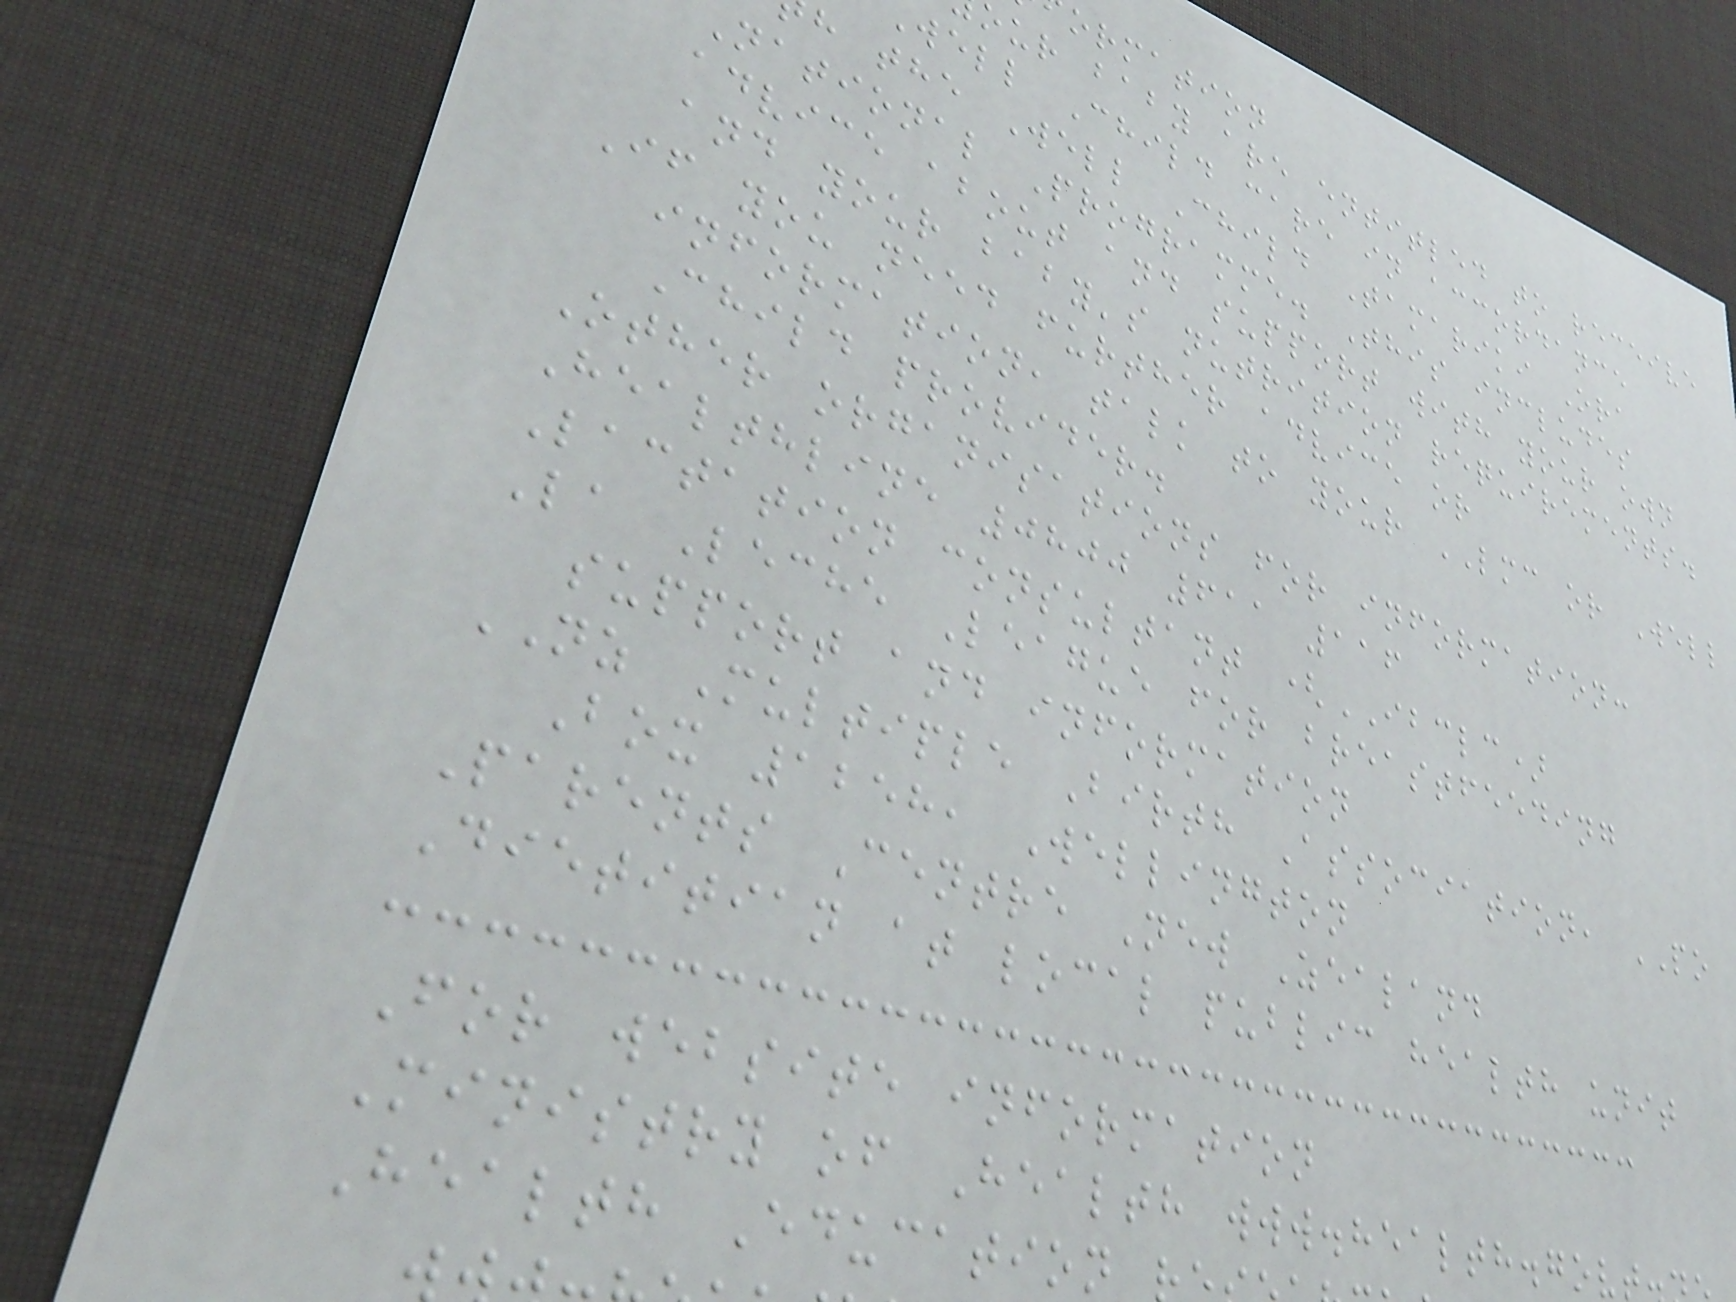ormation
our baby are entitled to receive
well Child care in accordance
h the Well Child Tamariki Ora
National Programme. This includes
advice about and support with your own
and your baby's nutrition requirements.
If you need further advice or
information, talk to your LMC or Well
Child provider.
Other organisations for information:
Healthline 0800 611 116
Lactation consultant (IBCLC)
La Leche League for breastfeeding
support and information
NZ Multiple Birth Association, PO
Box 1258, Wellington
Parents Centre New Zealand
Dietitian at local public health unit
For website information
Ministry of Health www.health.govt
Health Education
